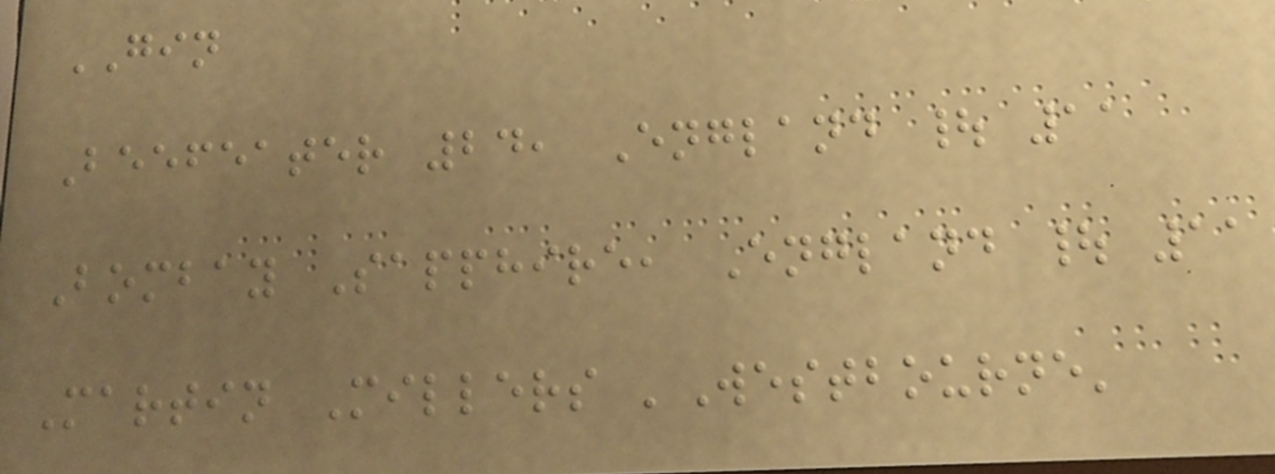GIN
Beefeater 24, England | 11
Bombay Sapphire, England | 11
Martin Millers 'Westbourne'
